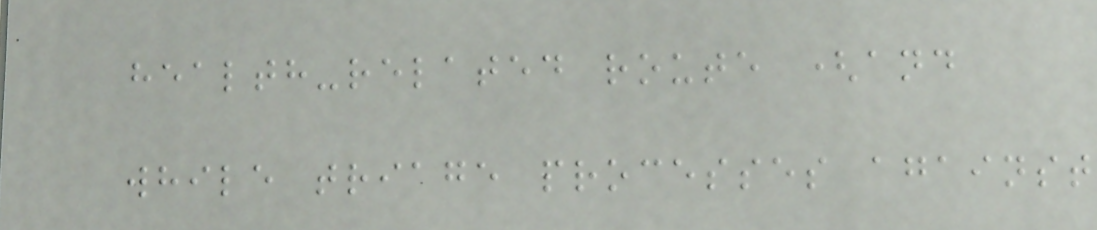health-related route (and
while triage processes against
